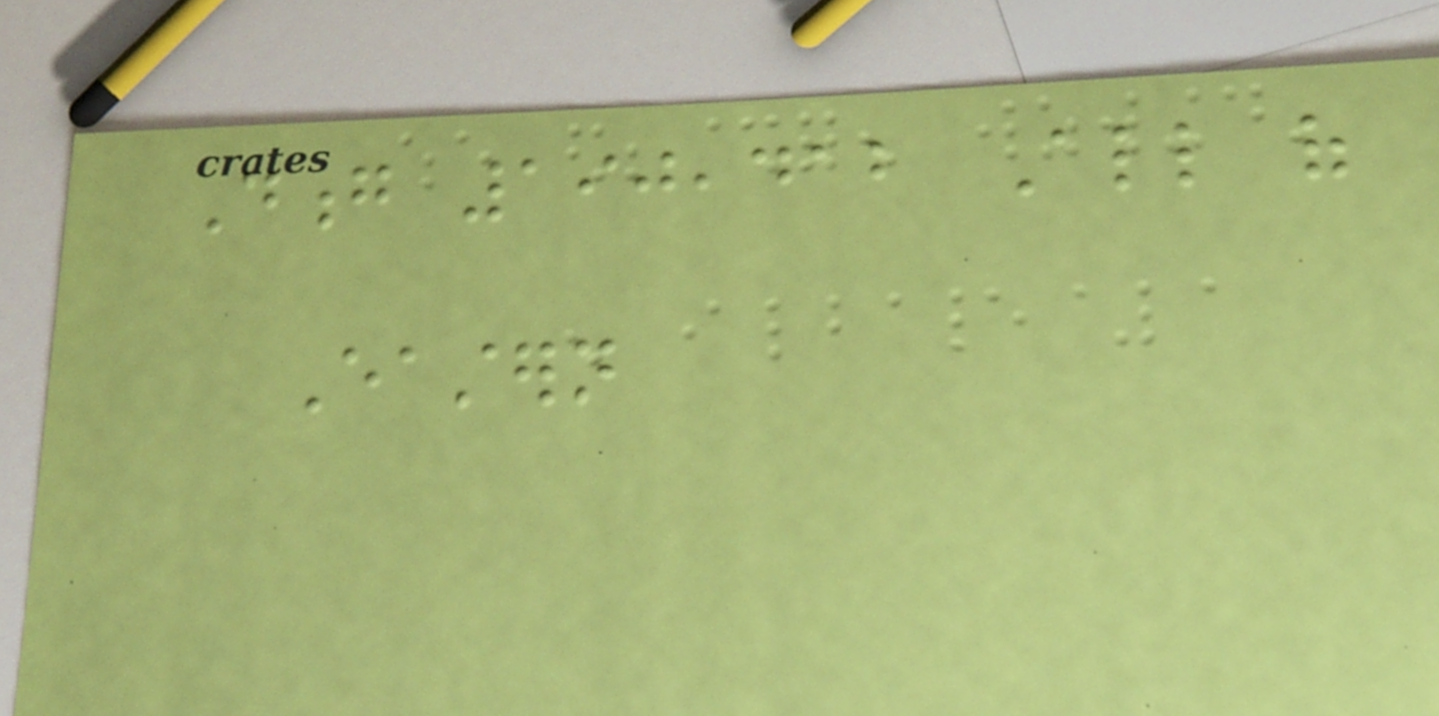Dong 190,412 All of
Eastern
